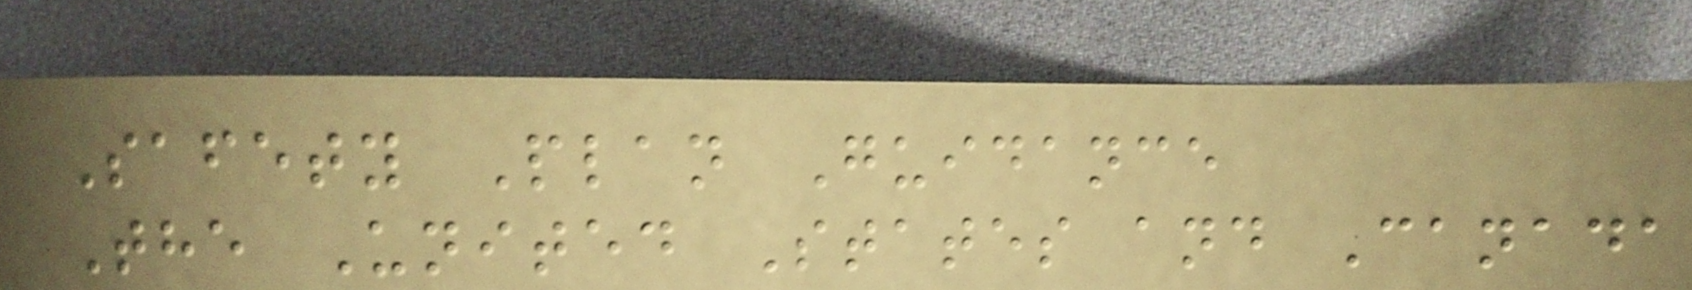Safety Plan Guidance
The United States and Canada
